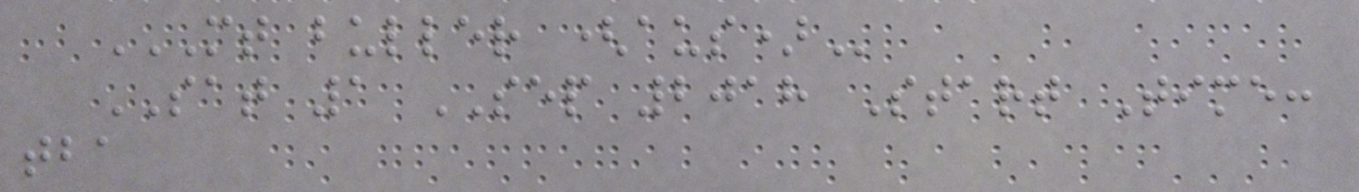MT BULLER (AUS)
SAT 1 SEP 2018 Start Time:
tba
